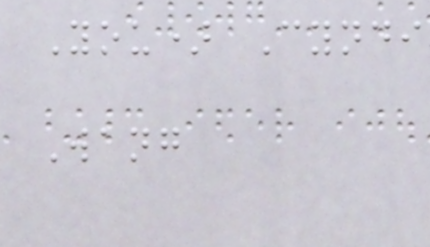You) Cyndi
Wang
